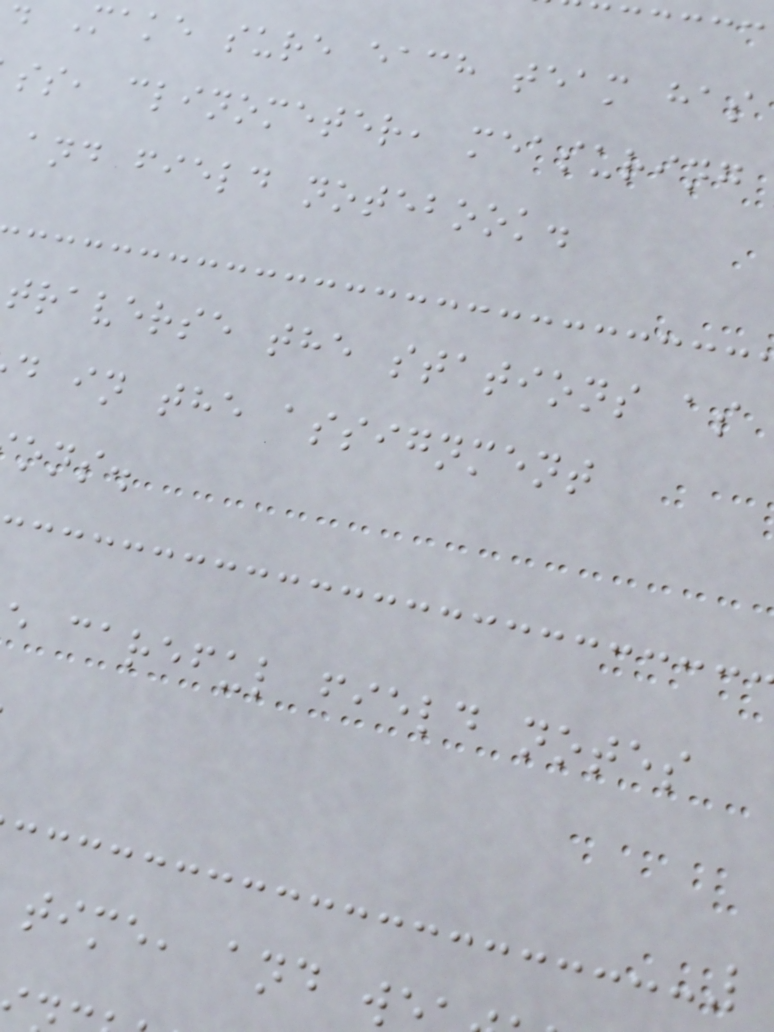make sure each team has
ss, clinometer, measuring
and field notebook.
traverse the stations as
d in the assignment
ons.
e careful field notes
time, and w
